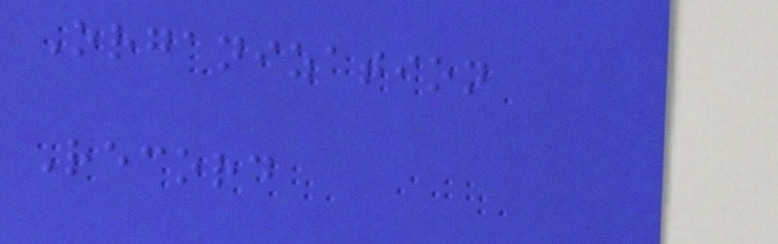Organization
Record
